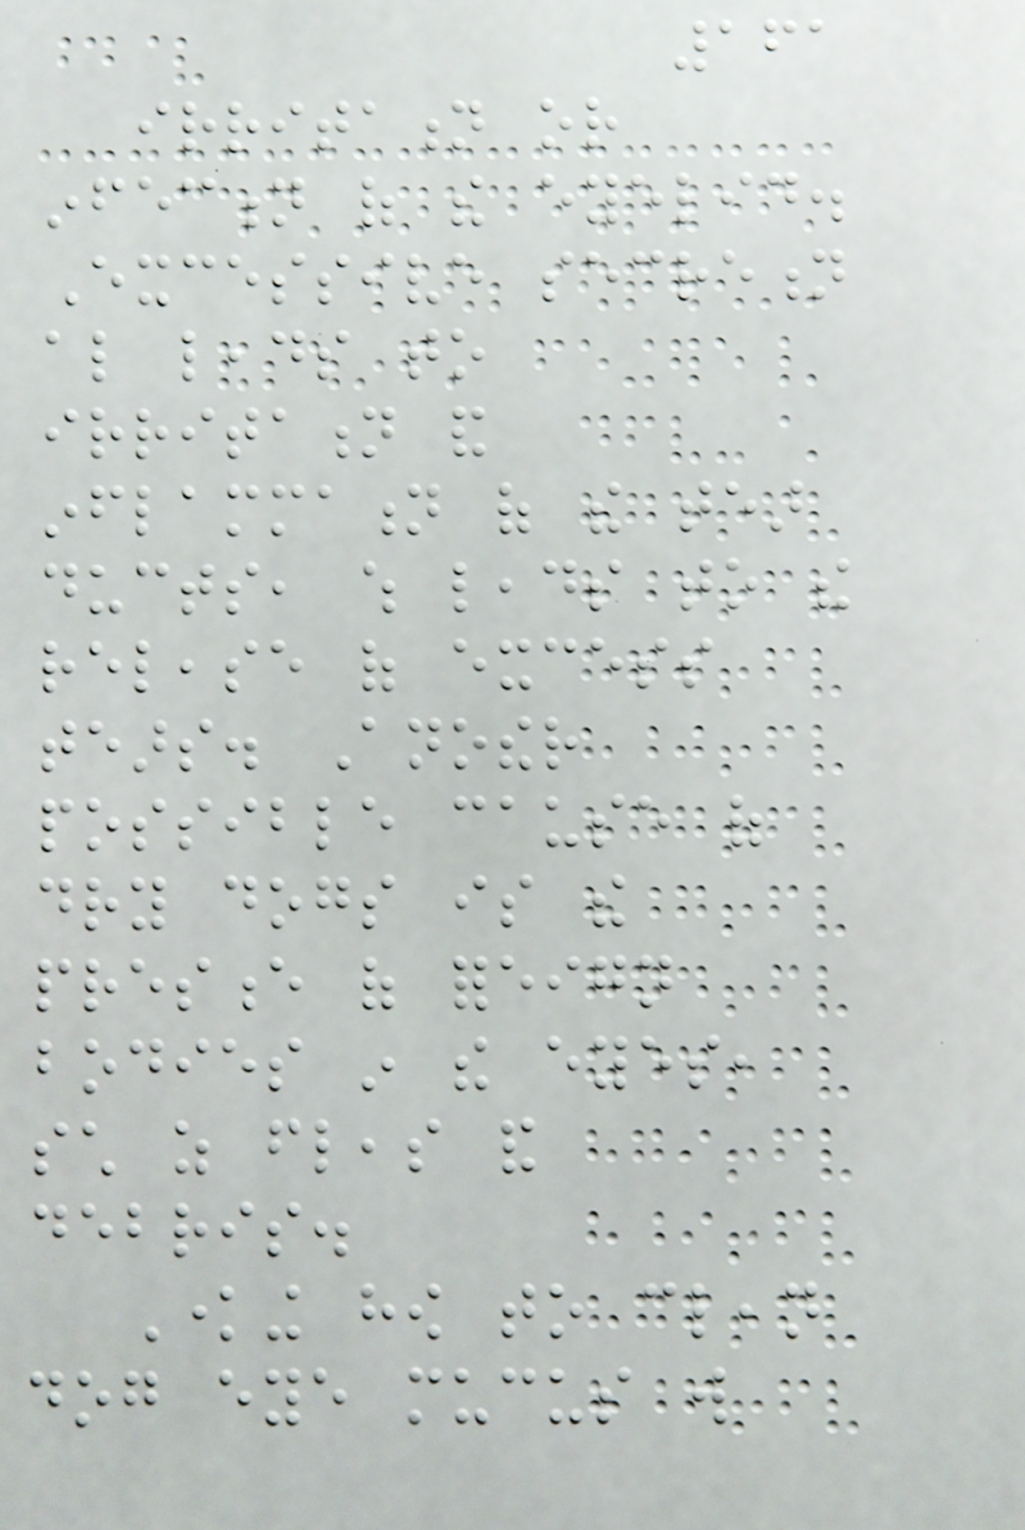161
irritation or
infection of the eyelid.
Excessive secretion
also leads to
irritation and
inflammation of the tear
ducts, which leads to the
release of excess
tears. Another
possible cause of
dry dogs is the
presence of foreign
bodies in the eyes,
such as fleas and
debris.
Knowing how to clean
dog eye mucus will
